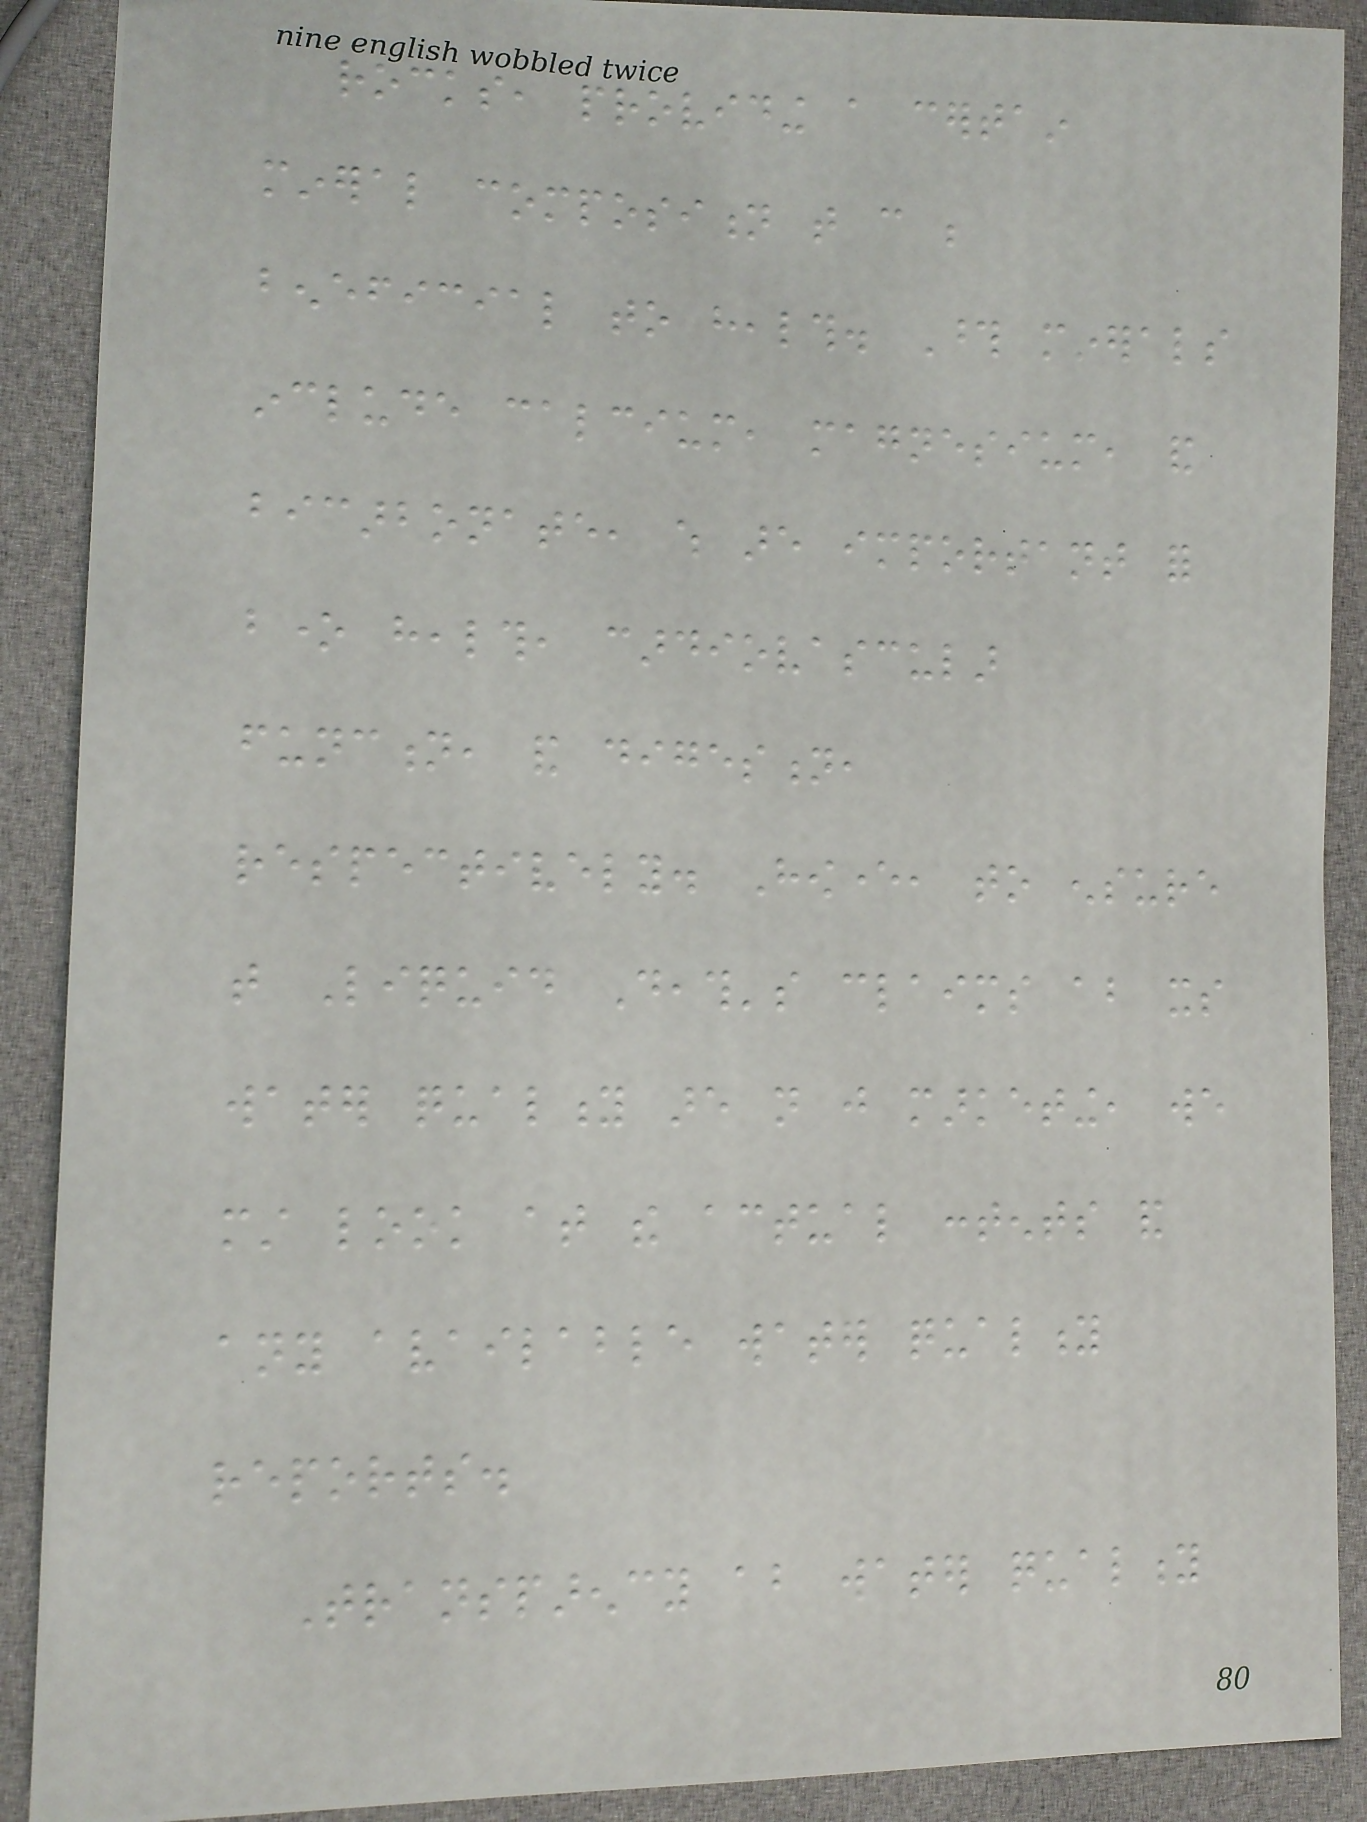rocks, providing a certain
mineral composition that can be
beneficial to health. Those minerals
include calcium, magnesium, and
bicarbonate, which are important for
bone health, cardiovascular
function, and digestion,
respectively. However, to ensure
that Liquid Death's claims about its
water quality are not just marketing, we
must look at the actual contents and
any available water quality
reports.
Transparency about water quality
